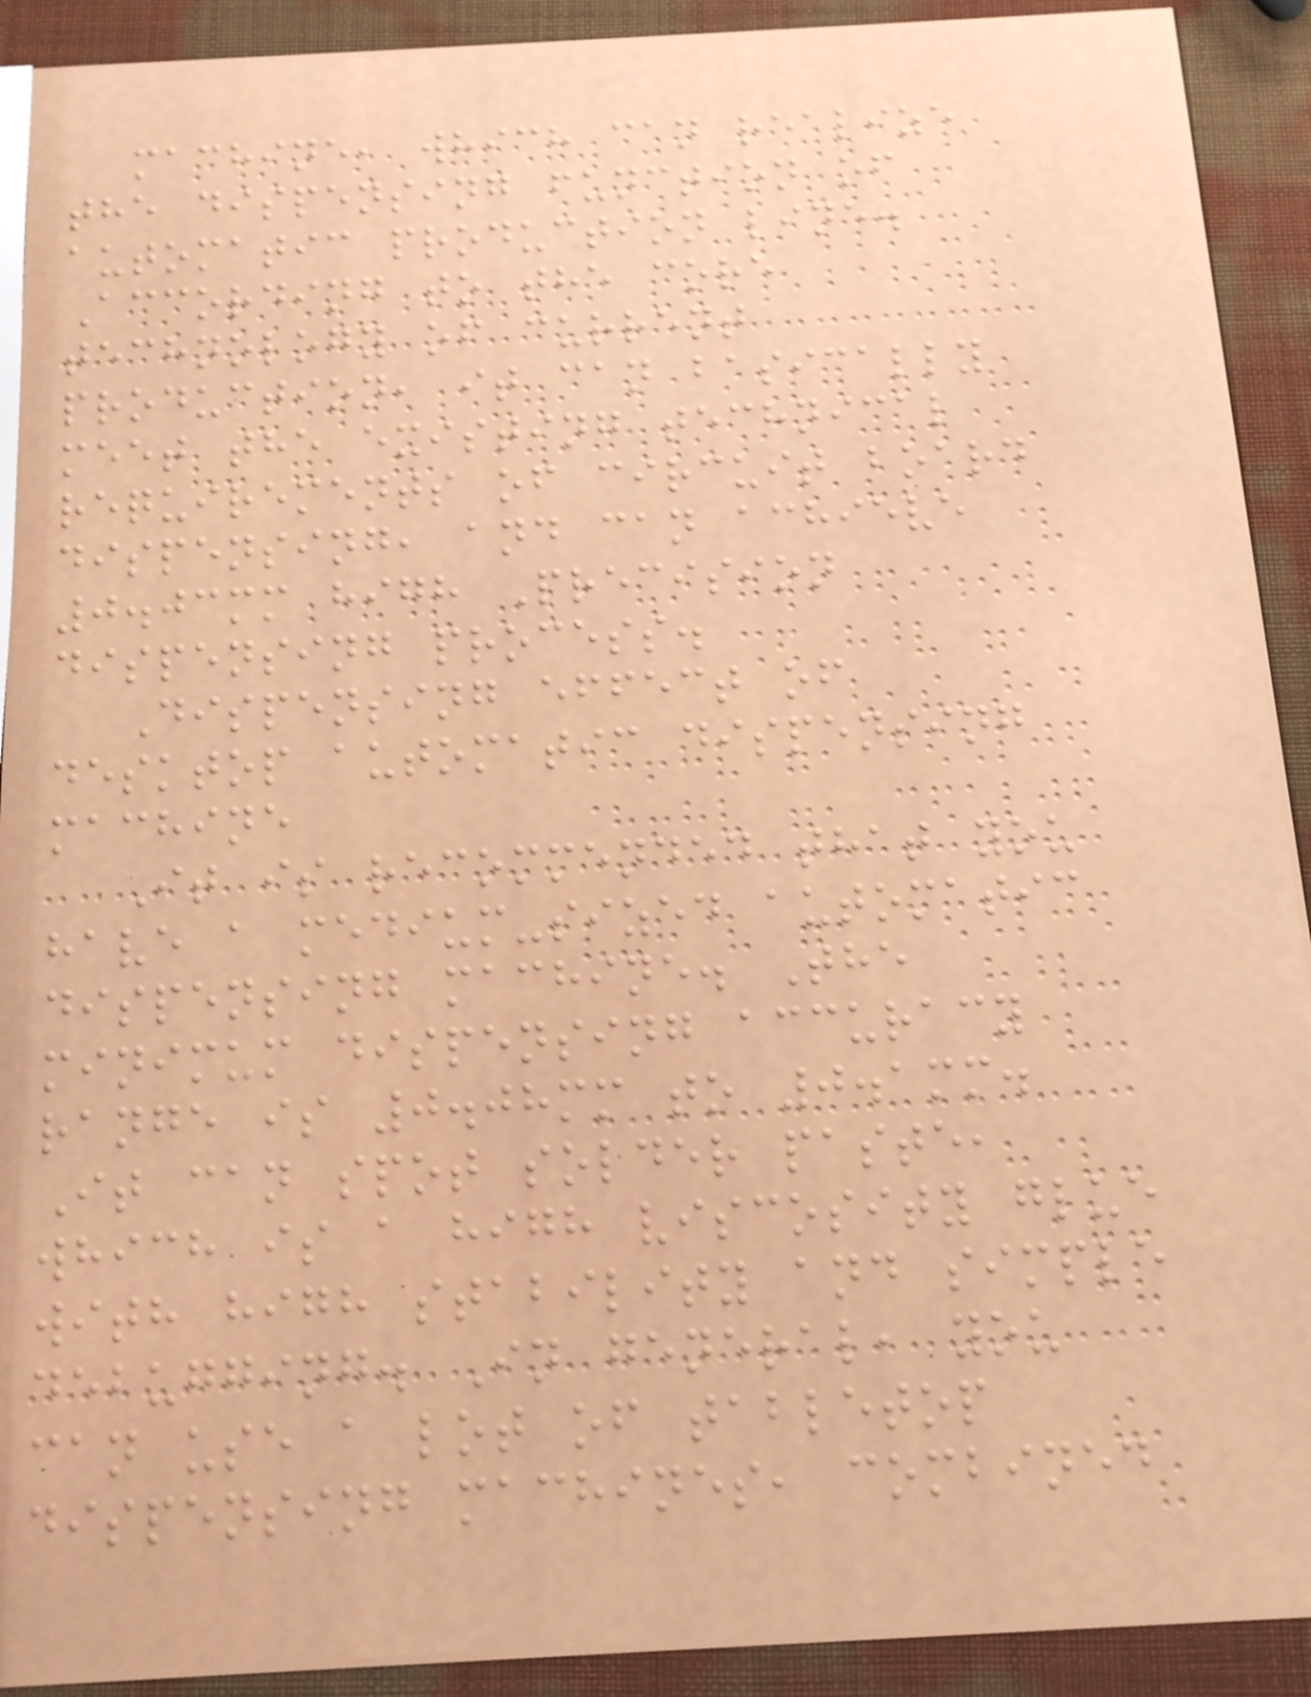machine, which can realize
the dispensing function of
automatic production line.
According to the core
technology of current
production, it can basically
meet the existing technical
requirements of circuit board
dispensing, and can achieve
0.03mm high Precision
dispensing process.
Dispensing effect of
desktop automatic dispensing
machine
It is recommended that you
have a medium-sized automatic
dispensing machine. The
minimum dispensing accuracy
range is 0.08mm to 0.1mm.
It can spot solder paste,
which is a high viscosity glue
with high stability and simple
debugging. In general, you
can use a lot of tabletop
dispensing machines, combined
